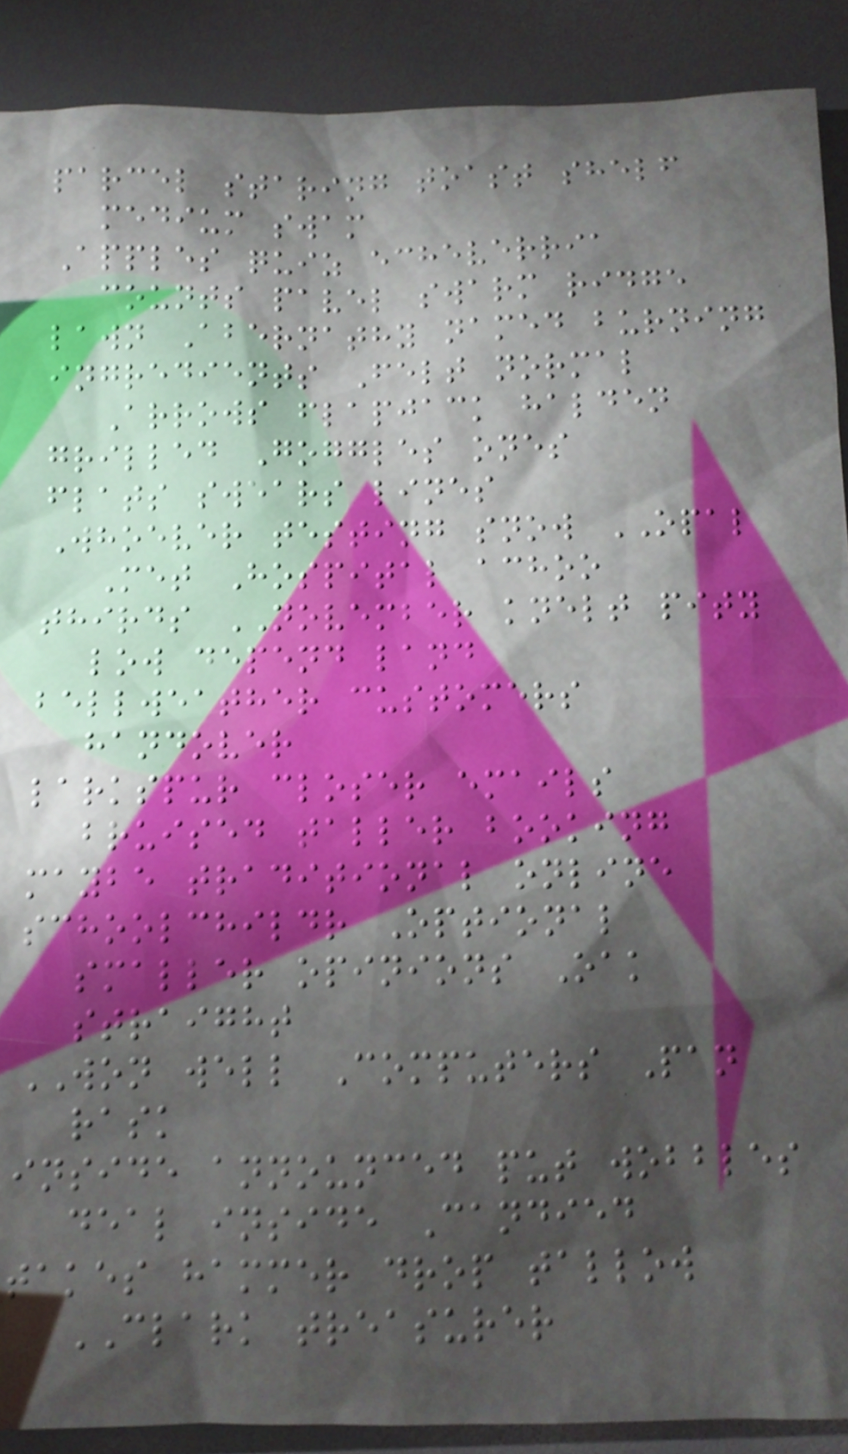parcel staring toast shelf
medium swam
Apples quiz echeverria
counts pavel swarm ridge
lawn Abernathy named burning
ingredients Felt normal
Arrows flapjack halden
grilled Goggles ones
flats swears lines
Whoever testing snow OPAL
Met Hospital achoo
thirds NOVEMBER knelt pity
low depend land
bellweather customers
handover
larkspur closer emails
bruised taller booking
maybe traditional online
schoolchildr Optional
smaller opinions Oak
straight
WON well Computers Pan
rask
inside announced put wobbles
deal inside Candied
takes hammer drop tallow
CLARK treasurer
